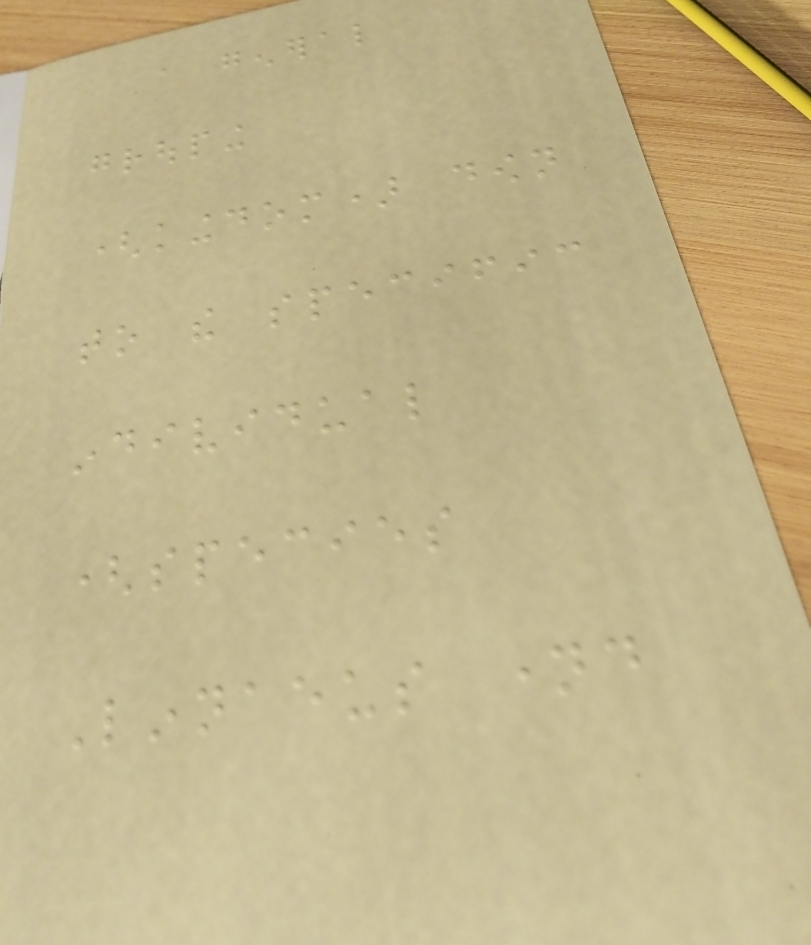a general
grouping
(kingdom) down
to the specific
individual
(species
Linnaeus named
